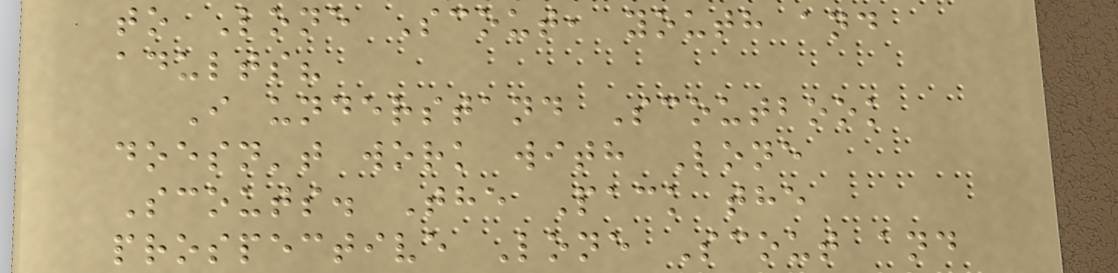to Lone Scout, youth and
adults?
I understand Scoutbook
doesn't work with Lone
Scouts. The Pack the
prospective Lone Scout and
